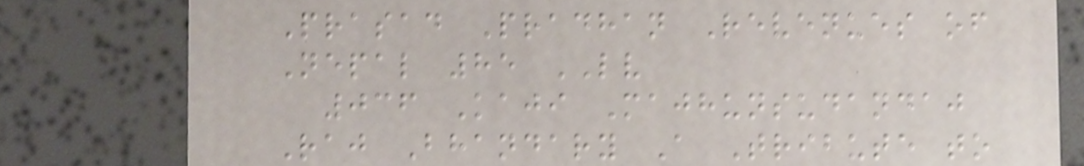Prasad Pradhan Revenues of
Nepal 85 LV
036 Kaji Majhunsudandaj
Raj Bhandary A Tribute to
